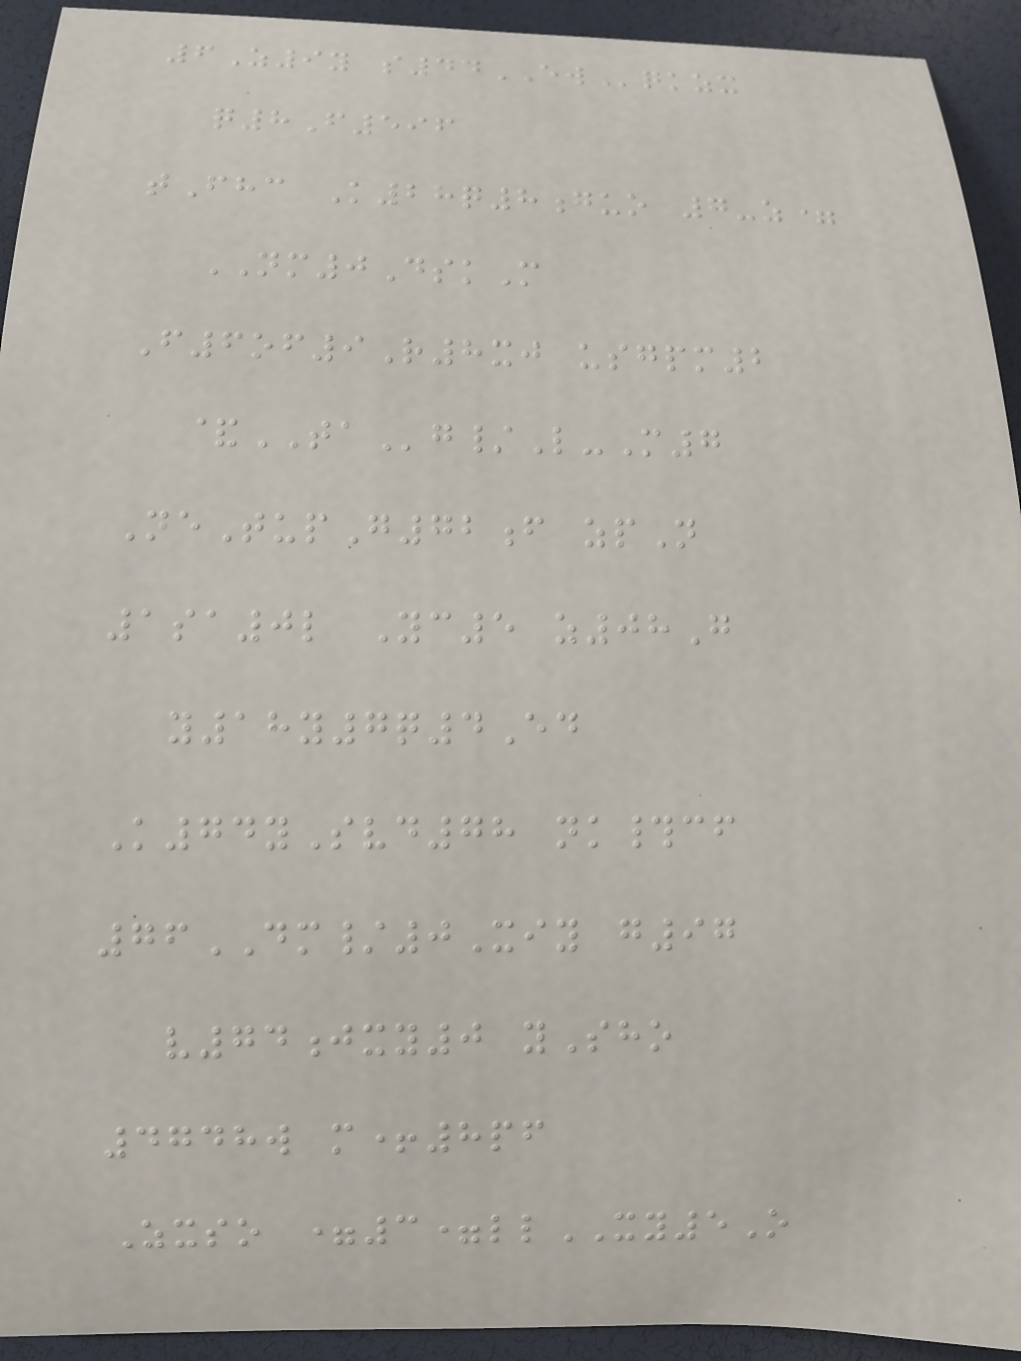6Z9y s44EWqkzx
q8F596
tFhc K28q8guo 7-z=
NM0DskM
F6of9R8xj usgpm2
&TAg/L-M7
NeTupG72f zpN
1sa0l Yc5 z08G
y18y7q4Ed
K74ySvd78 nk#cf
76DM/0Xiy g97
v74jxy0 ySho
4748w m+8pf
Zxso =3=llXY5O
